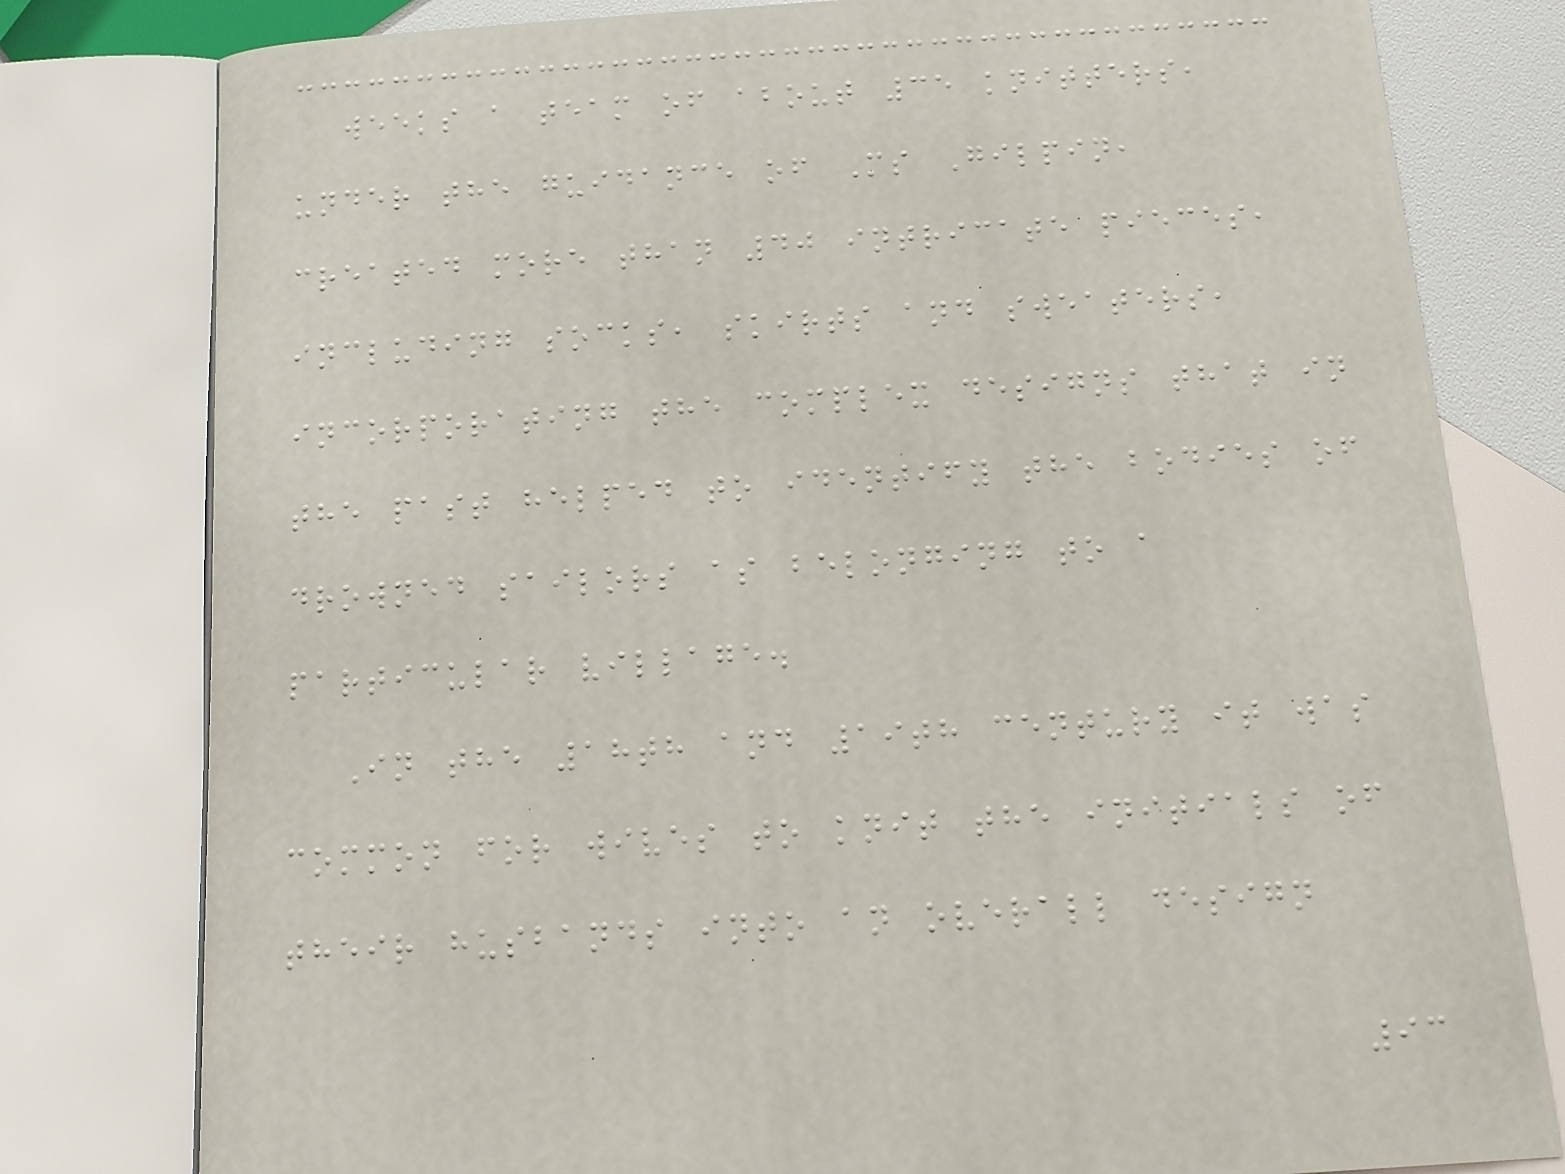weeks a team of about 35 knitters,
under the guidance of Ms Gilpin,
created more than 40 intricate pieces,
including socks, skirts and sweaters,
incorporating the complex designs that in
the past helped to identify the bodies of
drowned sailors as belonging to a
particular village.
In the 18th and 19th century it was
common for wives to knit the initials of
their husbands into an overall design
93
